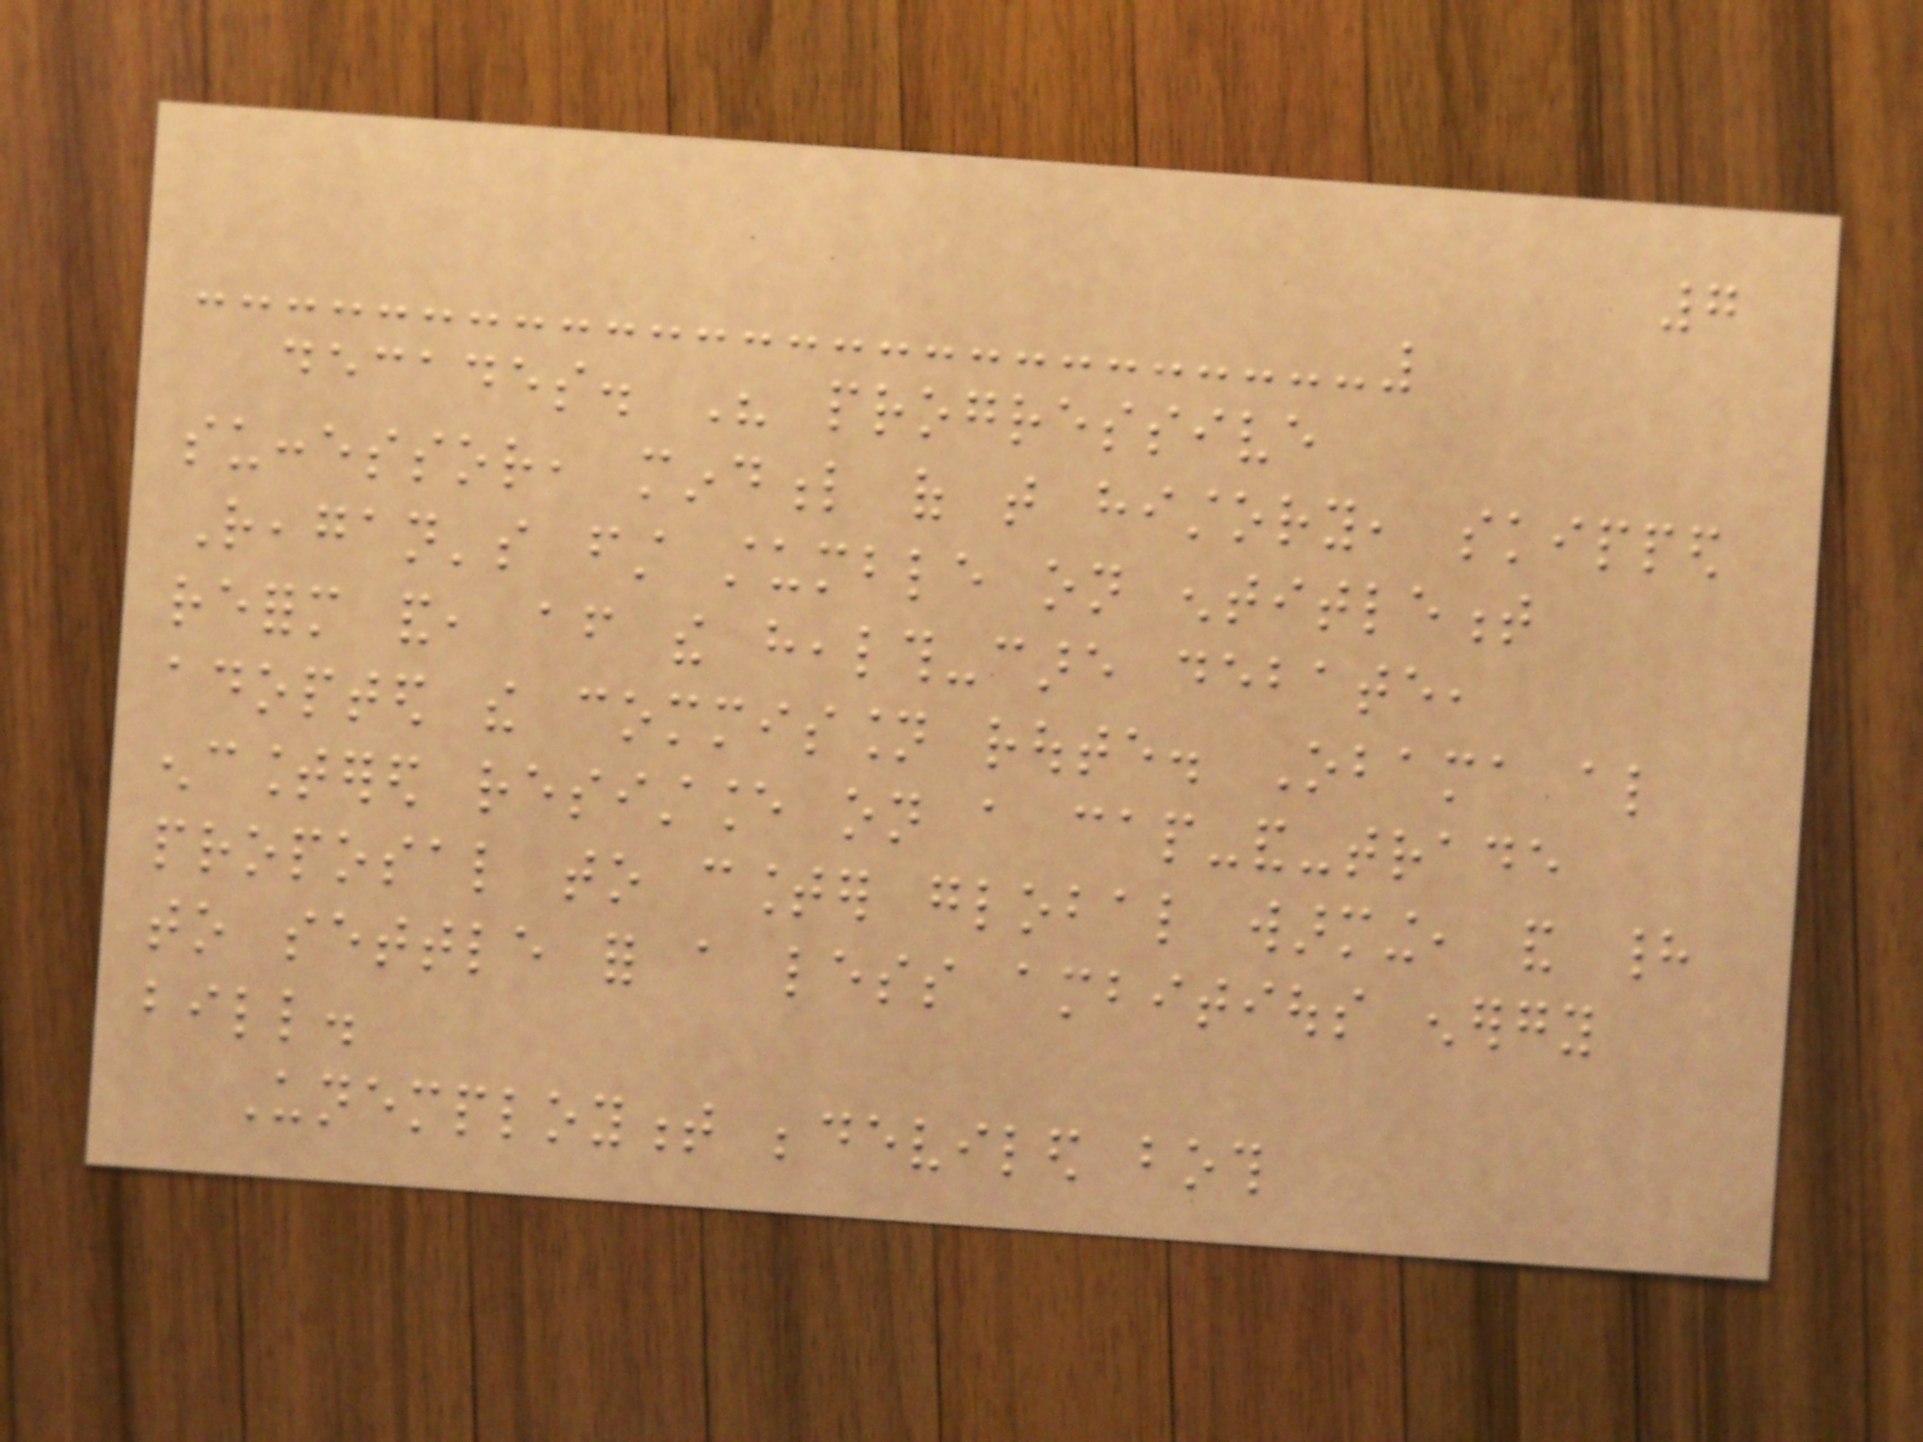7
decades. His progressive
successor, mindful of that history, skipped
Reagan's first stumble on entitlement
reform and, after the health-care debate,
adopted the commission route. Obama also
encountered resistance on a cap-and-trade
proposal to counter global warming, and had
to settle for a less ambitious energy
bill.
Unemployment bedeviled both
